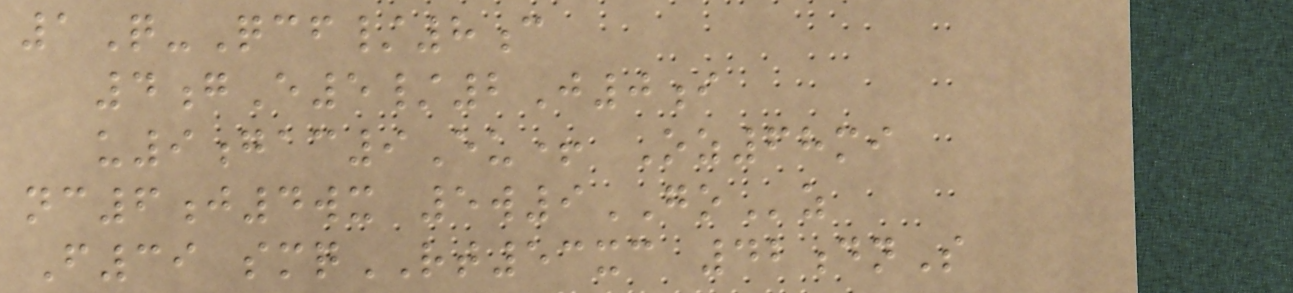1Q-Qcf/8c
4gE5/2J0i
u9gac9Eu+ Oz68mi
nc6j4wx 5w9GOz
F39 smqRT53xc 42dnS
